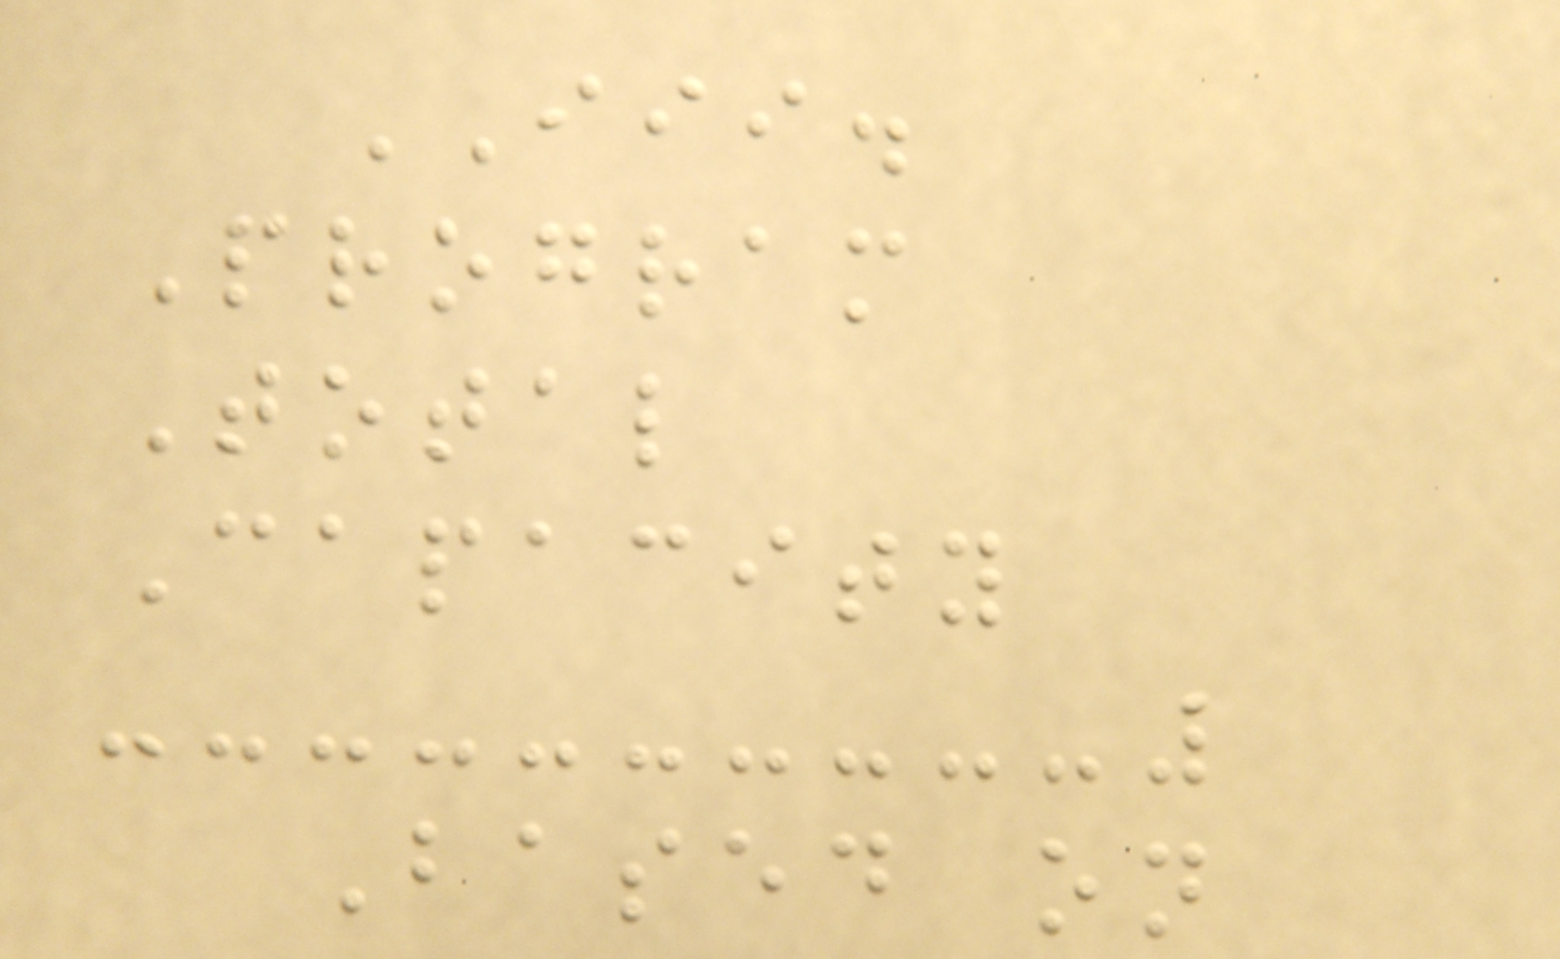III.
Program
Total
Capacity
Based on
